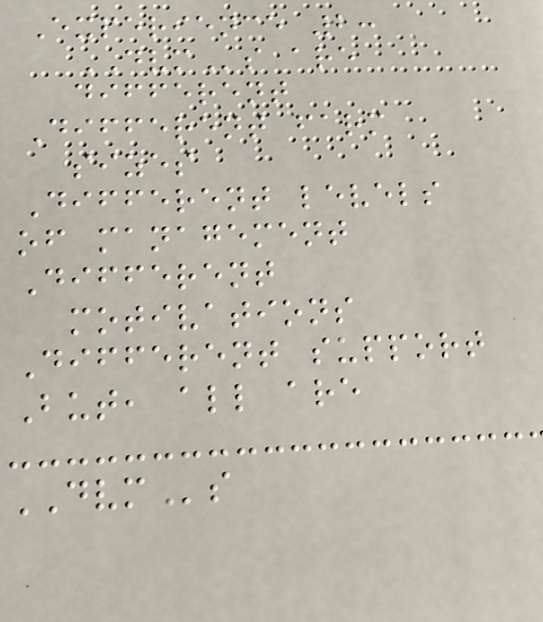Experience 2:
DVMs are
different
Different farm
sizes
Different levels
of management
Different
motivations
Different support
But, all are
DVMs
